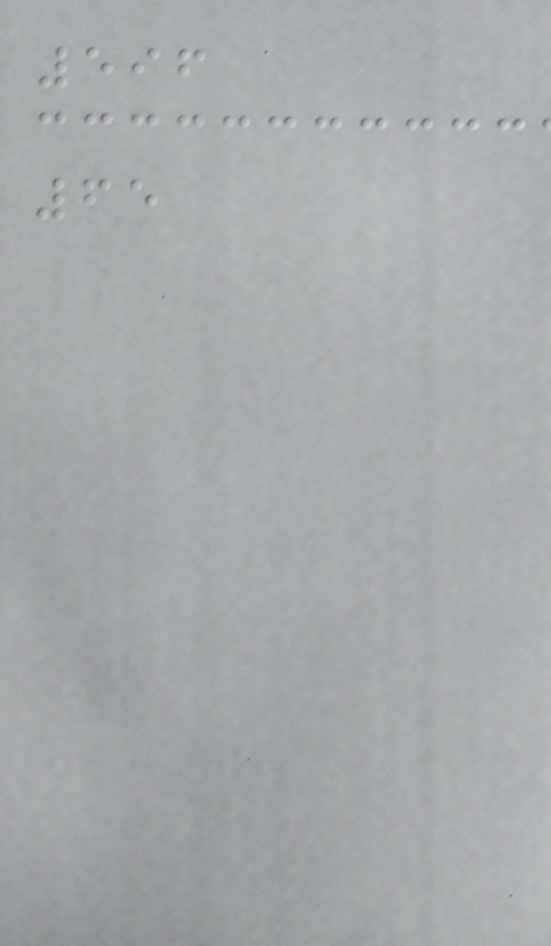596
65
